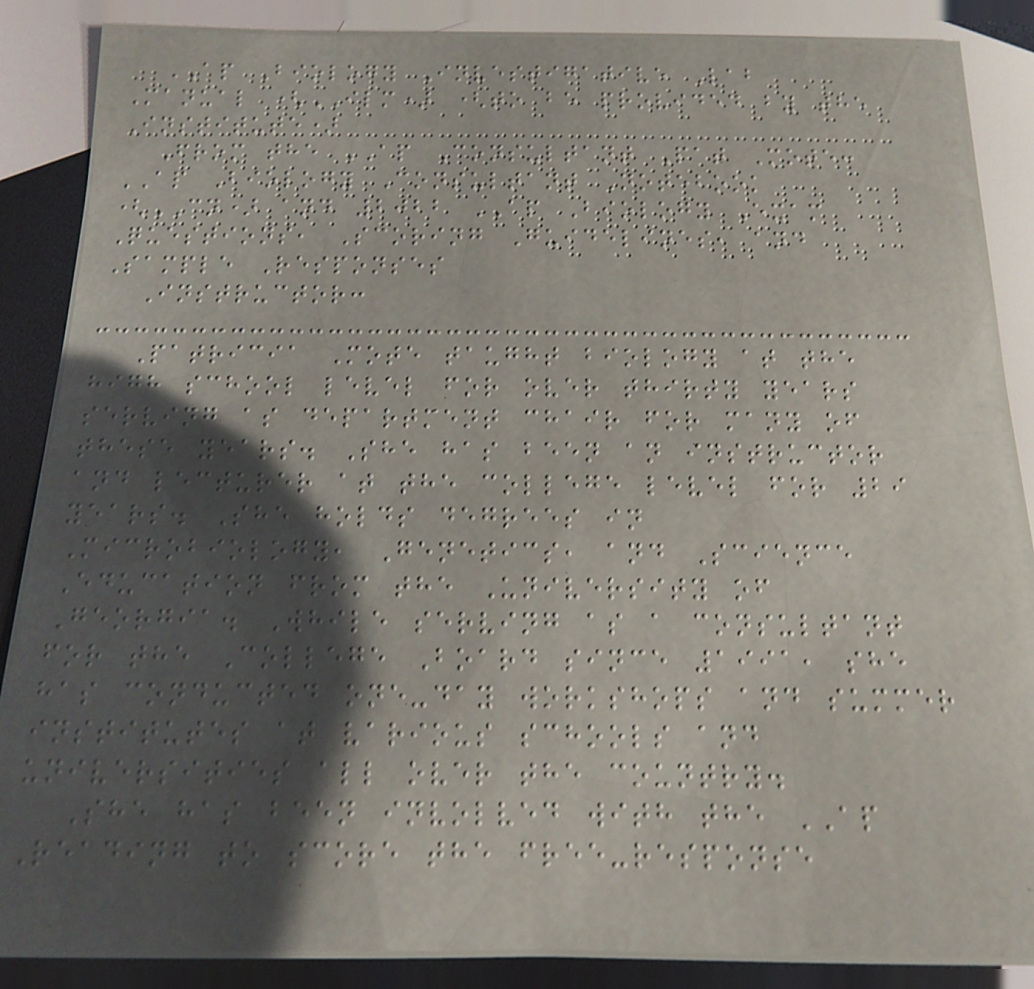AP Biology Investigative Lab
Manual (ILM) (to be provided by the
Institute)
From the AP Consultant Pat Mote:
AP Biology Consultant Notebook
(CN) and 2022 AP Biology Exam
Questions, Scoring Guidelines, and
Sample Responses
Instructor:
Patricia Mote taught biology at the
high school level for over thirty years
serving as department chair for many of
these years. She has been an instructor
and lecturer at the college level for 29
years. She holds degrees in
Microbiology, Genetics, and Science
Education from the University of
Georgia. While serving as a consultant
for the College Board since 1991, she
has conducted one-day workshops and summer
institutes at various schools and
universities all over the country.
She has been involved with the AP
Reading to score the free-response
